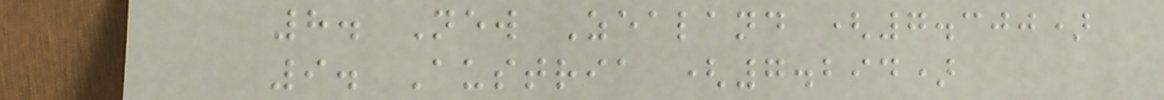8. New Zealand (7.300)
9. Austria (7.294)
